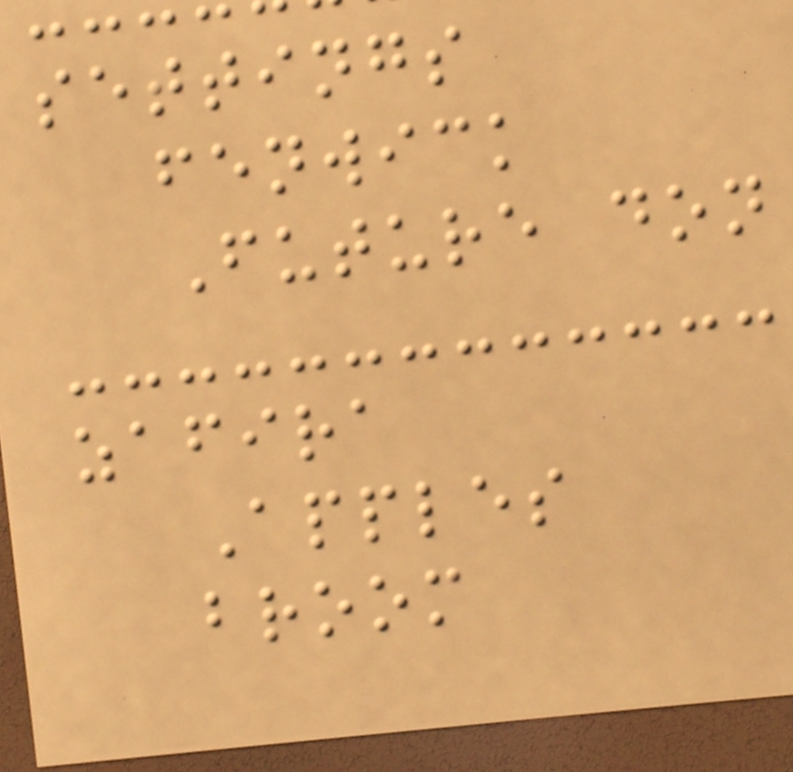settings
fenwick
Future don
zafira
Apples
broom
